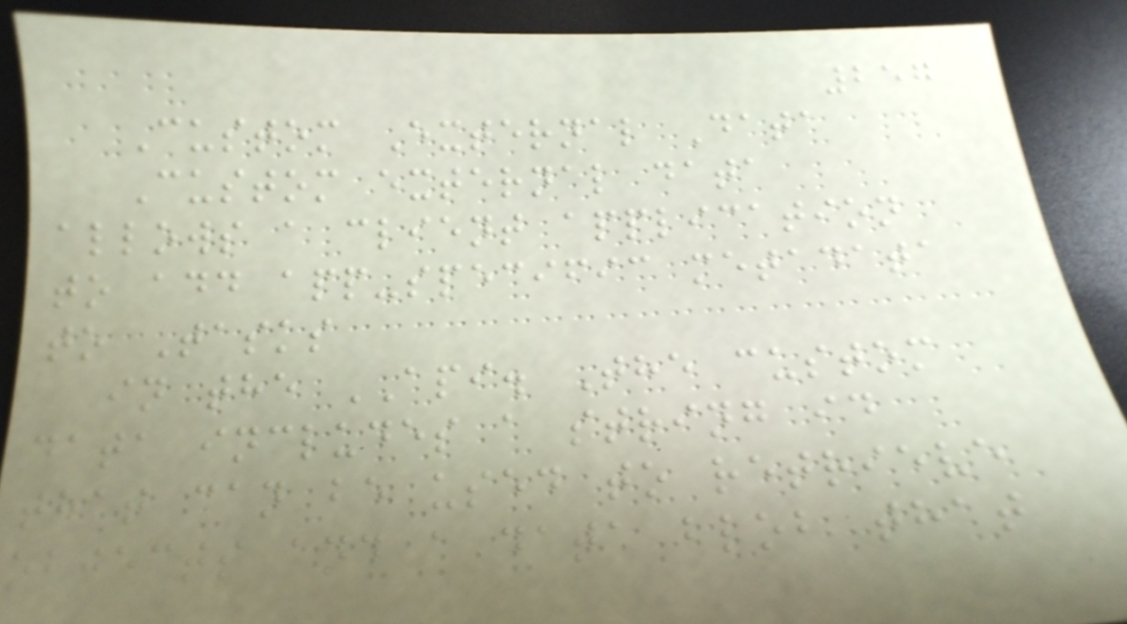257
Custom External Data
Custom external data
allows a client application
to add app-specific metadata
to Tasks
in the API. The custom
data includes a string id
that can be used to retrieve
objects and a data blob that
